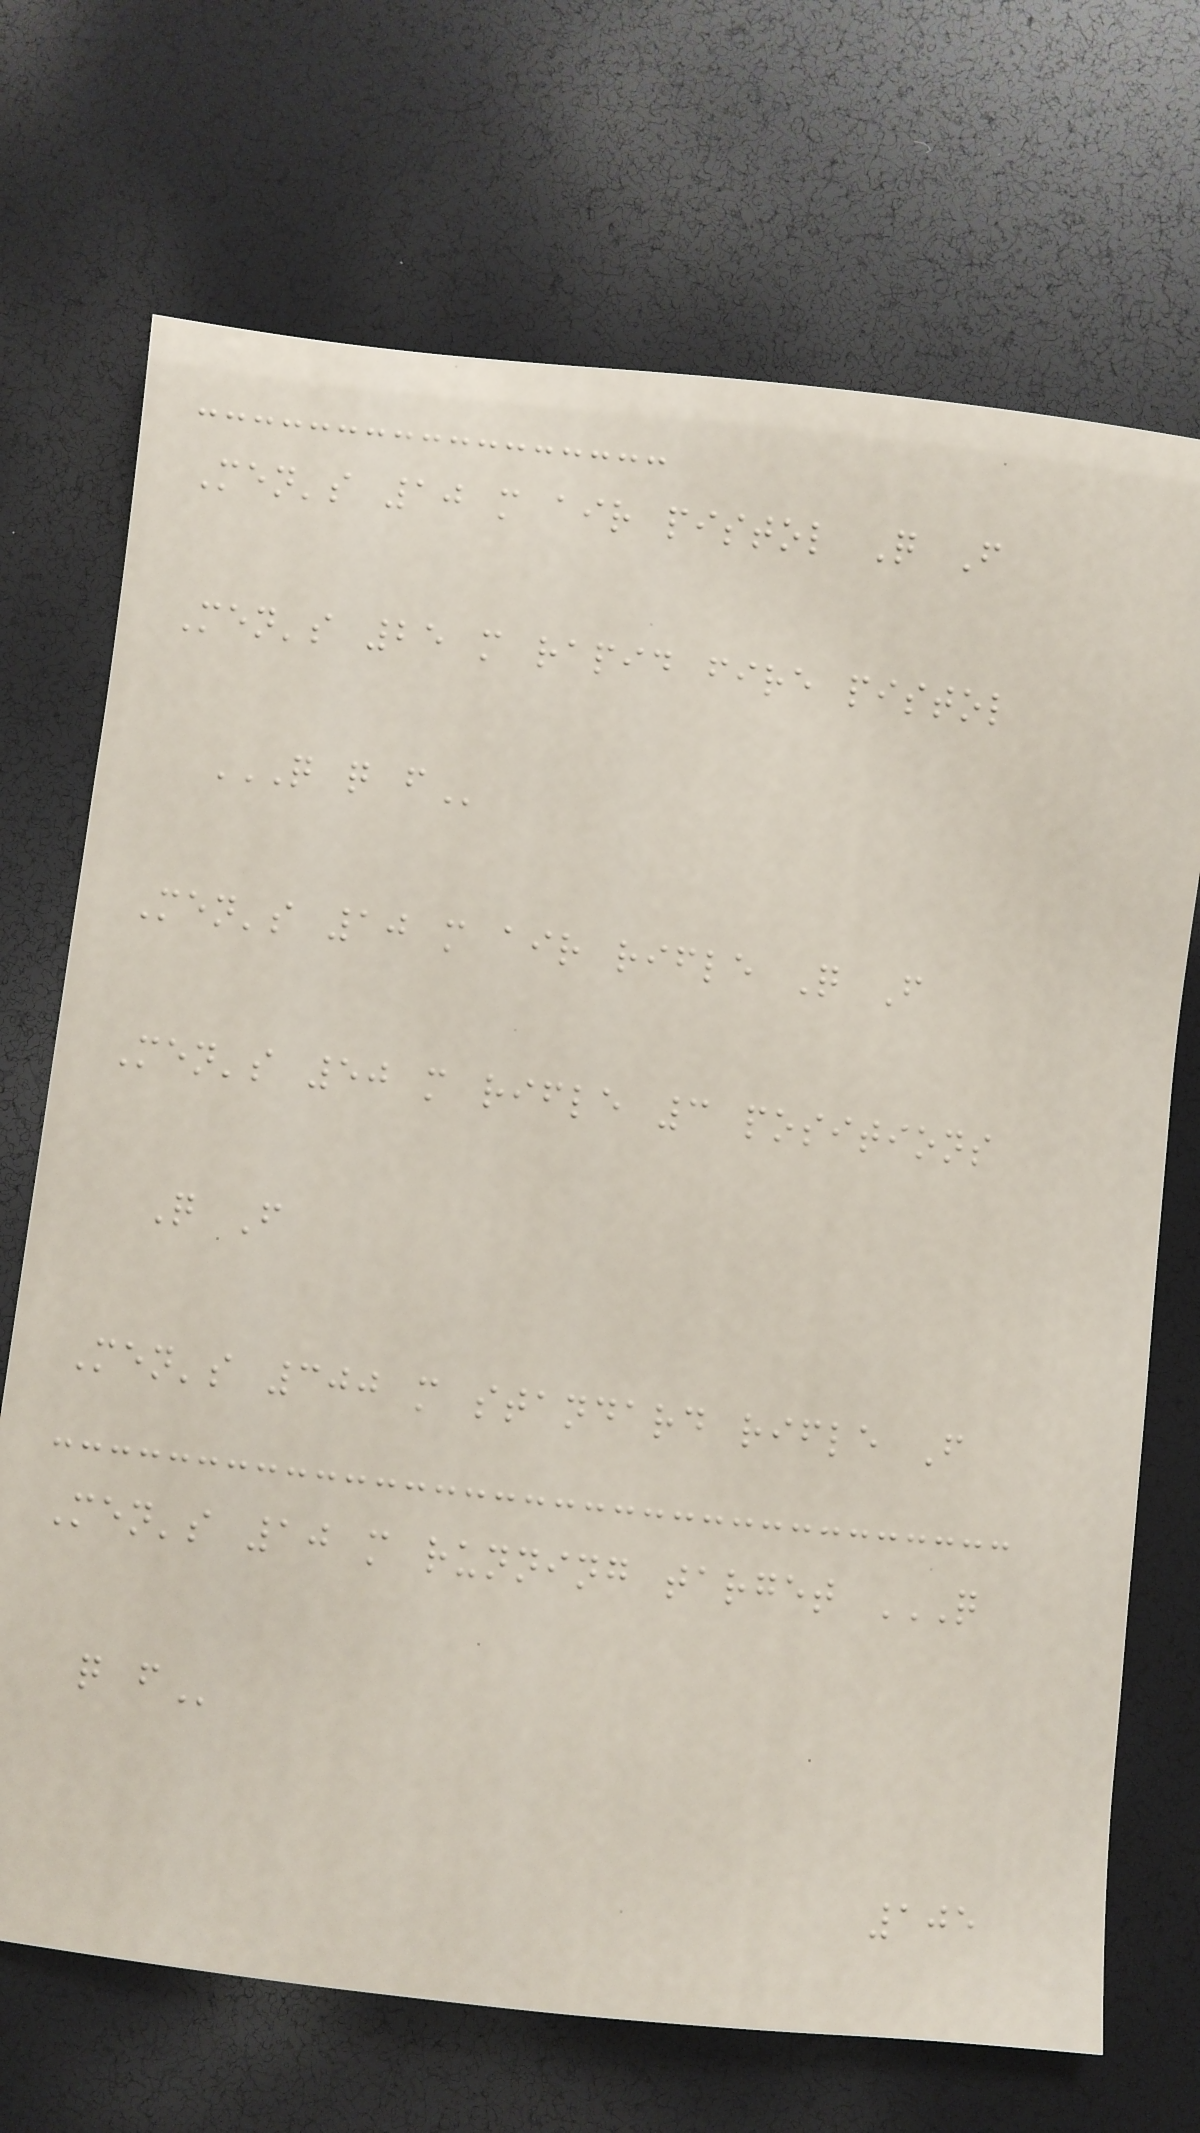Men's 10 m air pistol Q F
Men's 25 m rapid fire pistol
Q Q F
Men's 10 m air rifle Q F
Men's 50 m rifle 3 positions
Q F
Men's 300 m standard rifle F
Men's 10 m running target Q
Q F
105
